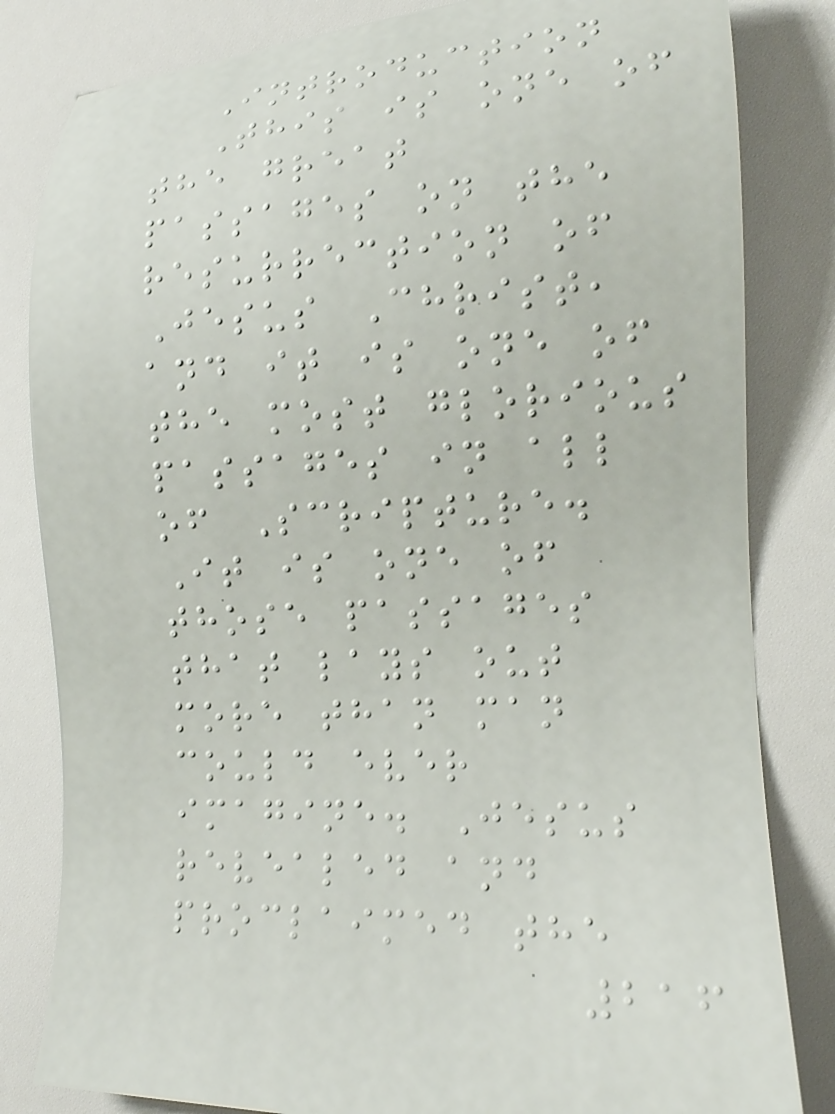Introduction
This is one of
the great
passages on the
resurrection of
Jesus Christ,
and it is one of
the most glorious
passages in all
of Scripture.
It is one of
those passages
that lays out
more than man
could ever
imagine. Jesus
revealed and
proclaimed the
216
